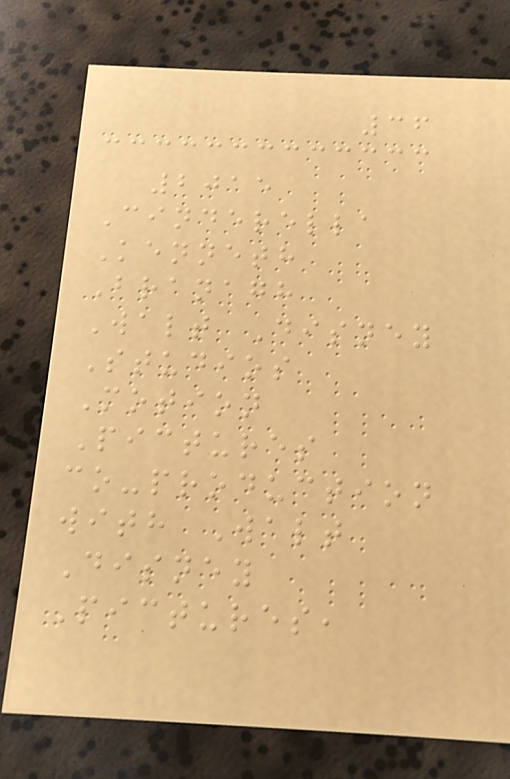36
2015
Cinderella
Kenneth
Branagh
Walt Disney
Studios
Motion
Pictures
co-production
with Walt
Disney
Pictures,
